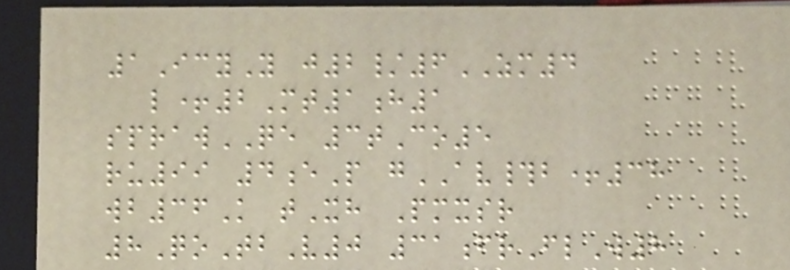1IcyY j2/6ZM4
l+2Mt1h1
sprawQE 3tCo5
ru99 4eP gAV#b+38
wb36K tXh Pmxsr
8QoTbV0 31frFlW8
